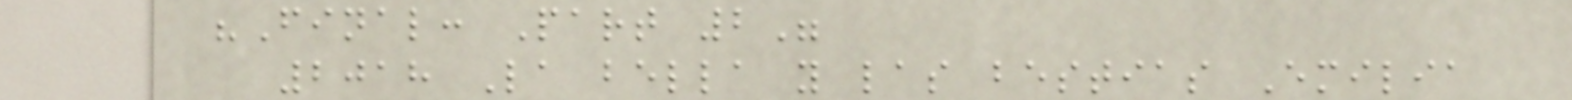"Final: Part 2"
2018 La bella y las bestias Emilia
